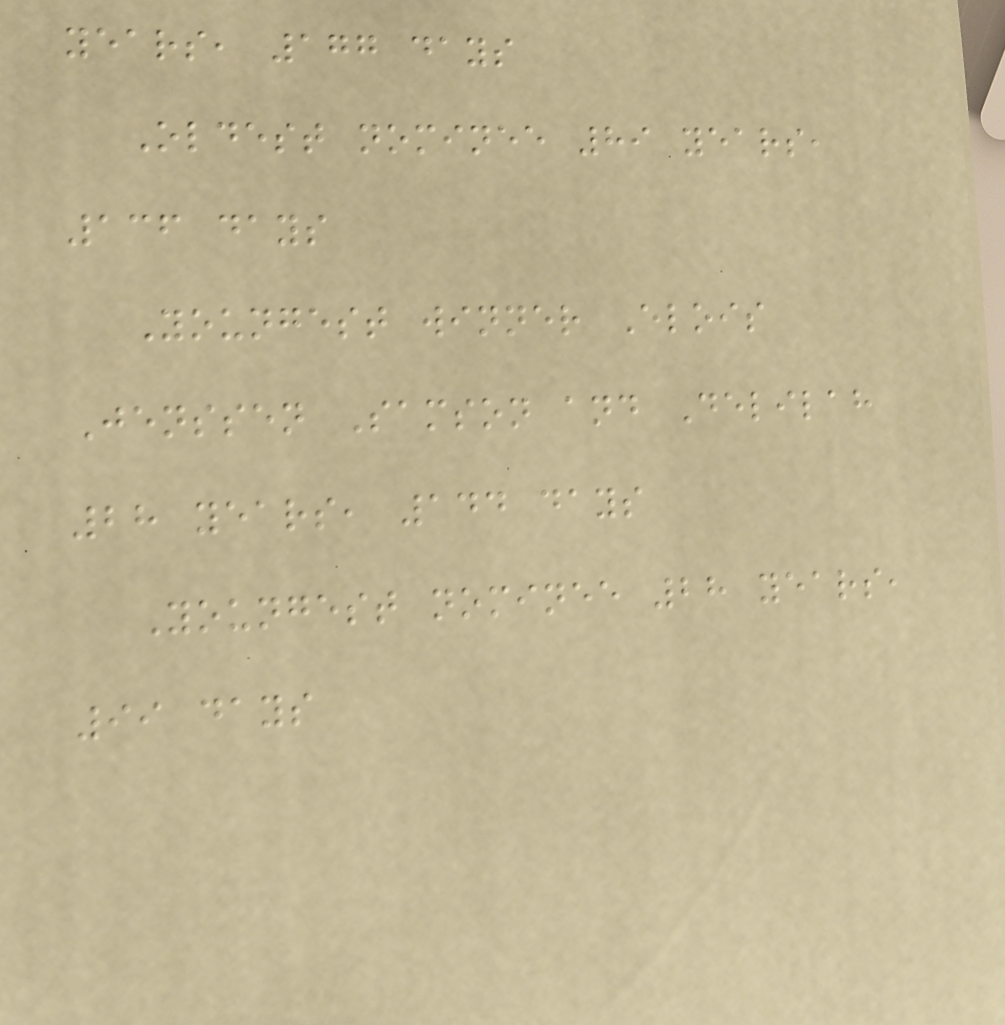years, 177 days
Oldest nominee 89 years,
136 days
Youngest winner Elois
Jenssen Samson and Delilah
28 years, 144 days
Youngest nominee 28 years,
99 days
